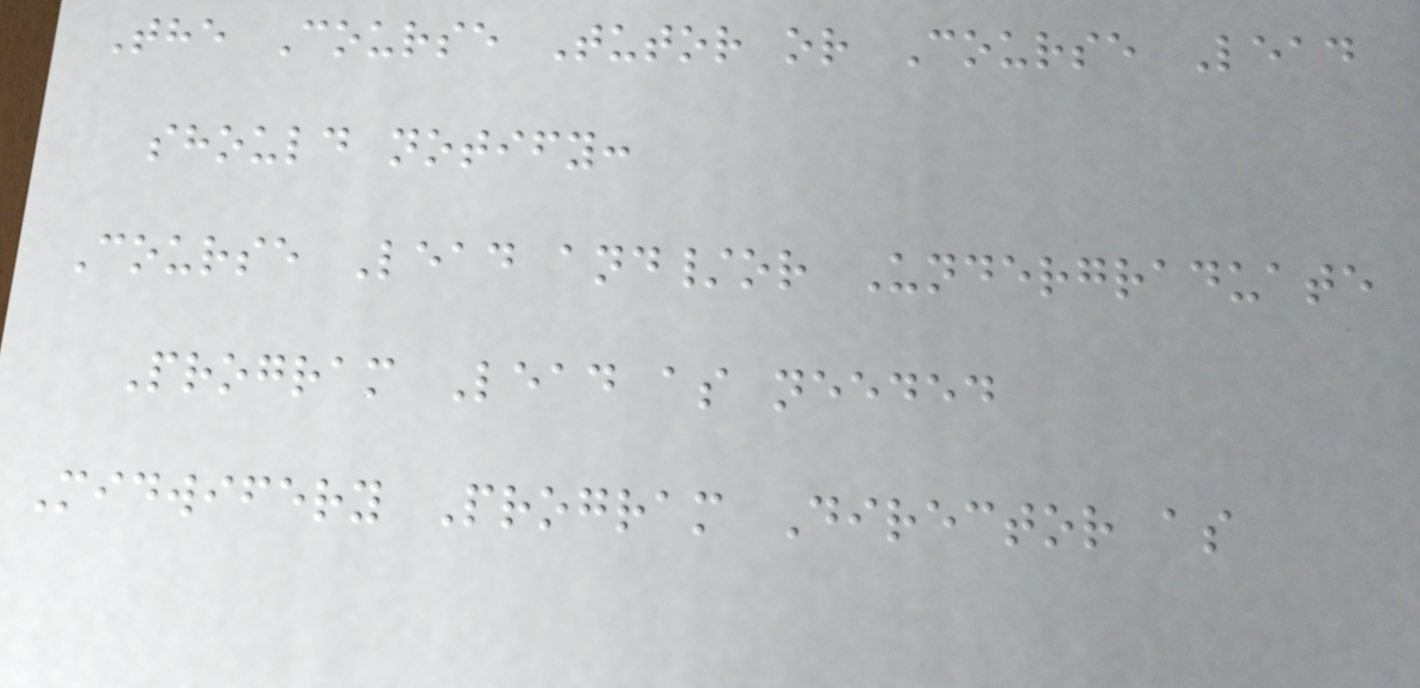The Course Tutor or Course Lead
should notify:
Course Lead and/or Undergraduate
Program Lead as needed
Midwifery Program Director as
